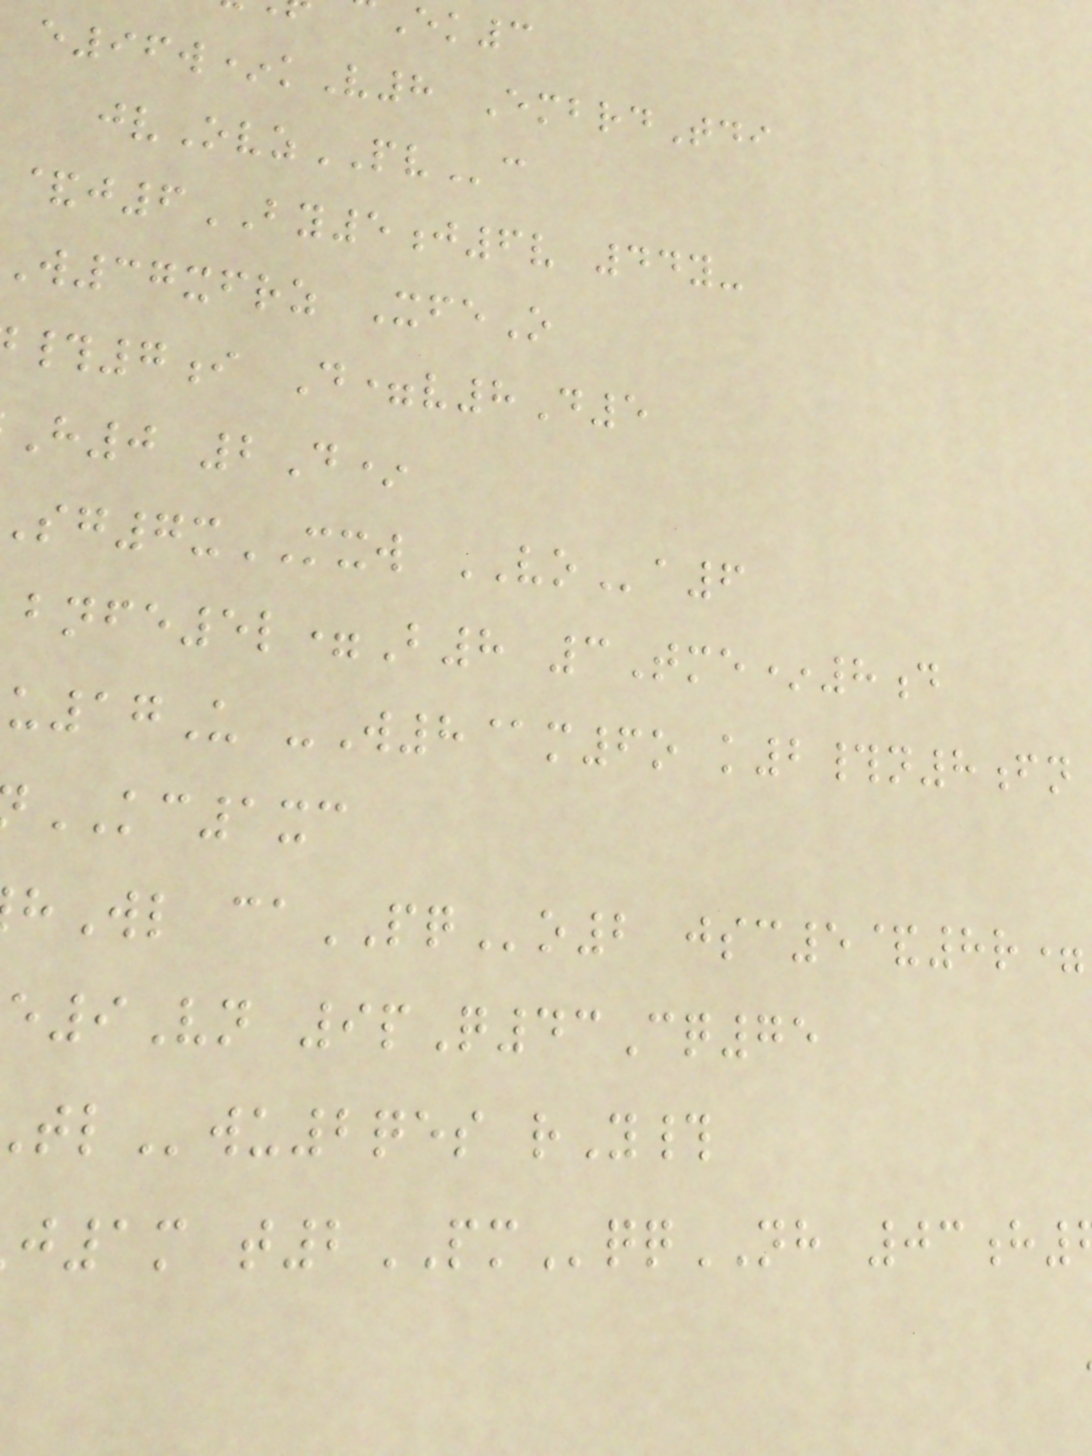ek3
e96w*kV8 EmbrdTdi
jvOvzPVc
&j6BY5j6v 44y-
w37xfrz XfeO
#7i D=v8D5
H0 2D*
7xMXW VOa6
bnfe5l=B8 3Tme*8d
17U -W8@m6o k2#n8fn
KC1xc
Wl caPQo2 jsc5&8r=
e9Vn 9pQ43Cq75
wu2qes rY#
j1m t2PMqqNH 03h
